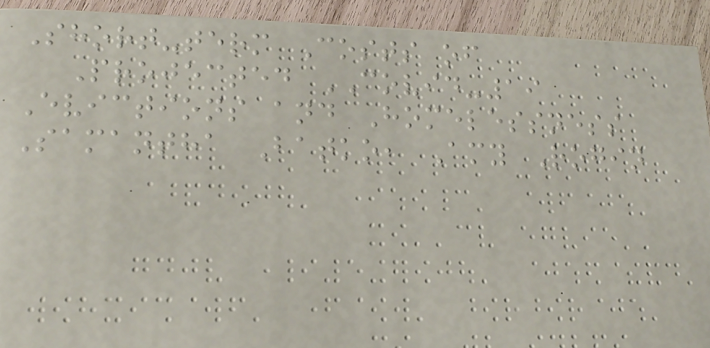Short-term Costs of
Projected COVID-19
Evictions and Homelessness
Samantha Batko, Amy Rogin
